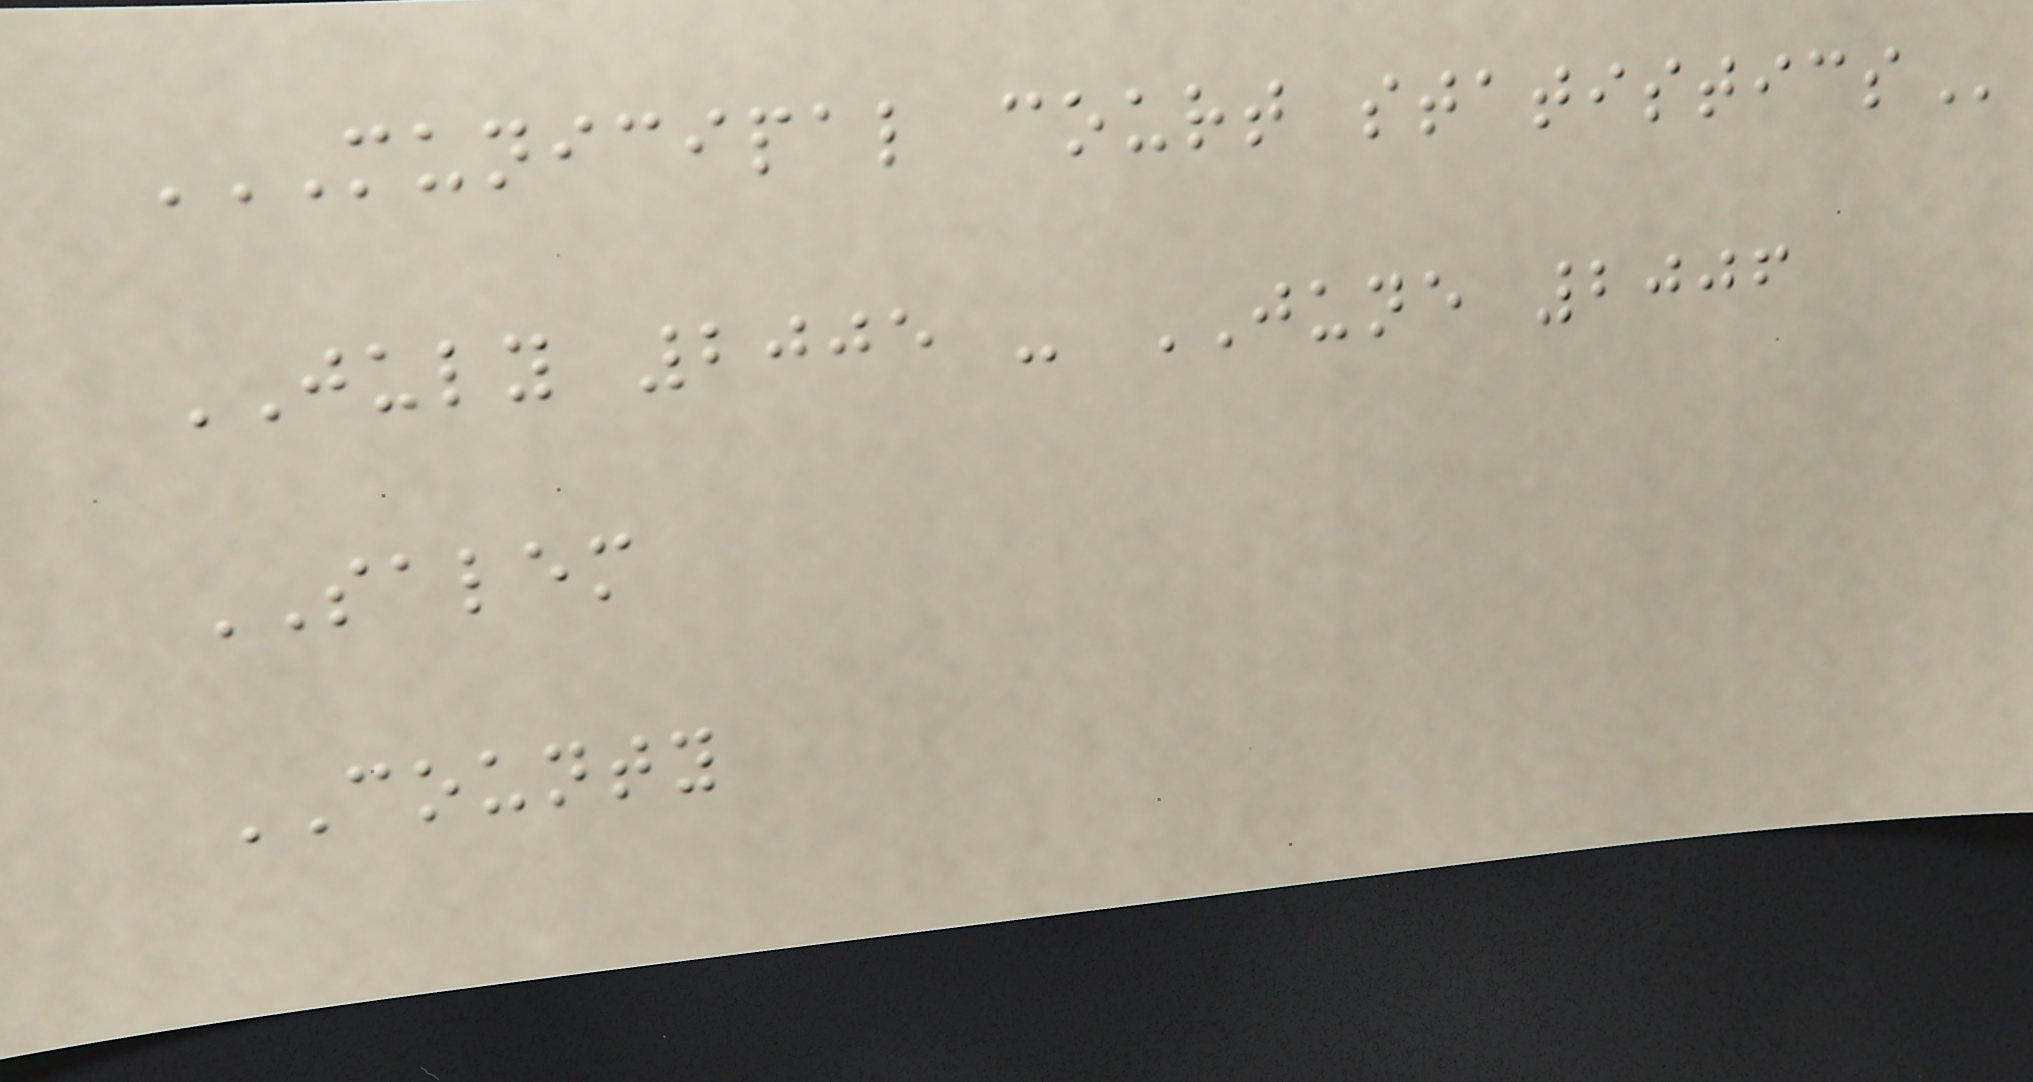MUNICIPAL COURT STATISTICS
JULY 2005 - JUNE 2006
SALEM
COUNTY
